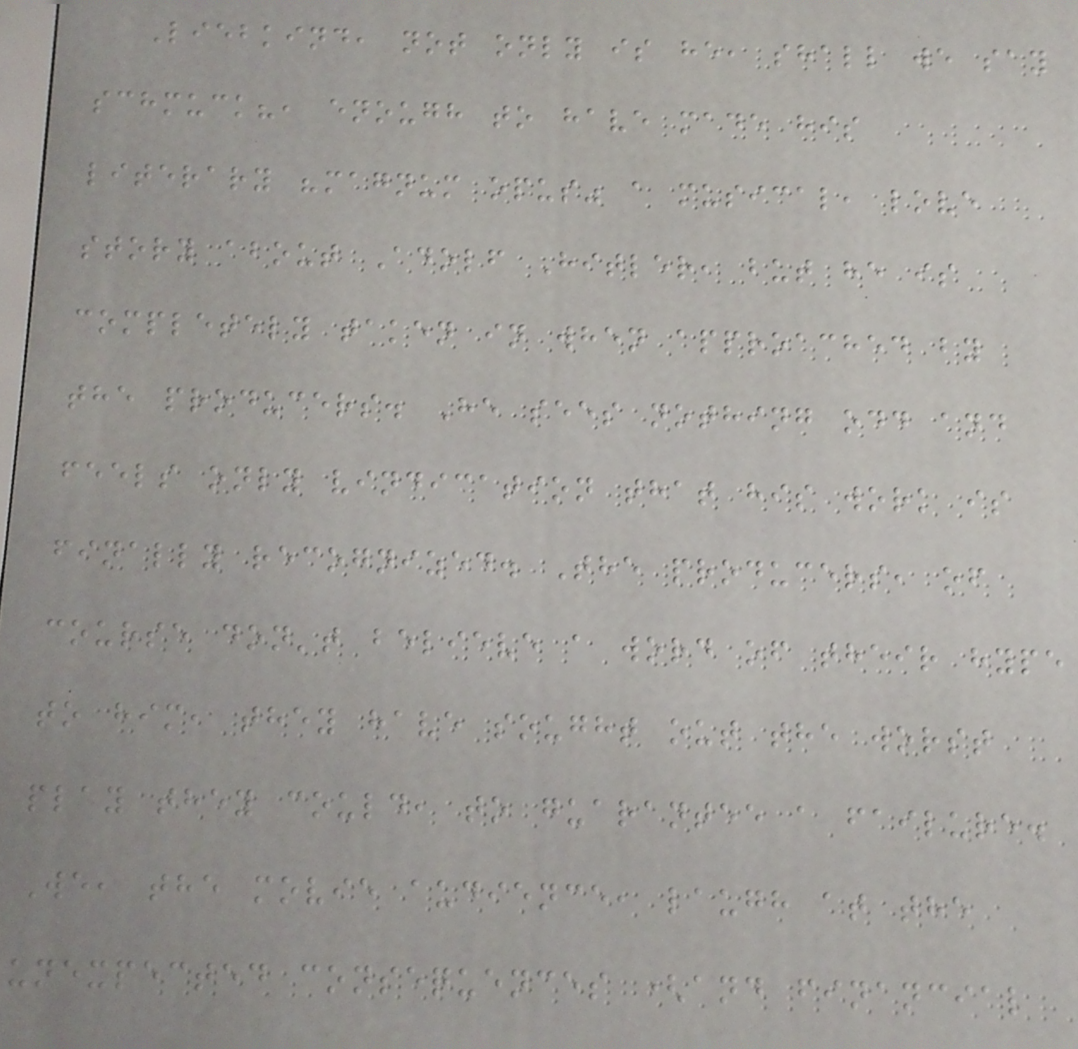Liebkind, not only is he, shall we say
schmuck?, enough to have made his
literary "magnum opus" a musical, love
story about Adolf Hitler, but he is
completely taken in when approached by
the producers. He sees nothing odd and
feels only vindication that his work is
finally recognized. The producers, of
course don't believe a word of their hype
to him, they have sought out the worst
play they could, to guarantee a failure.
We, the movie audience, laugh at the
unexpected consequences (and financial
